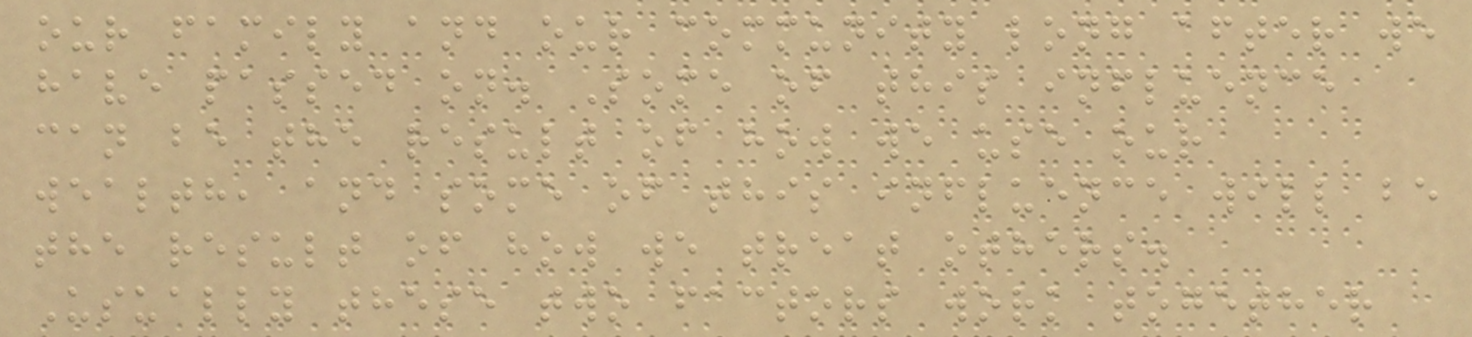our family and our community long after we
have passed on. Some of this influence
can be the result of how we use our
wealth, and some of this influence will be
the result of how we treat others.
Usually these two factors work together
